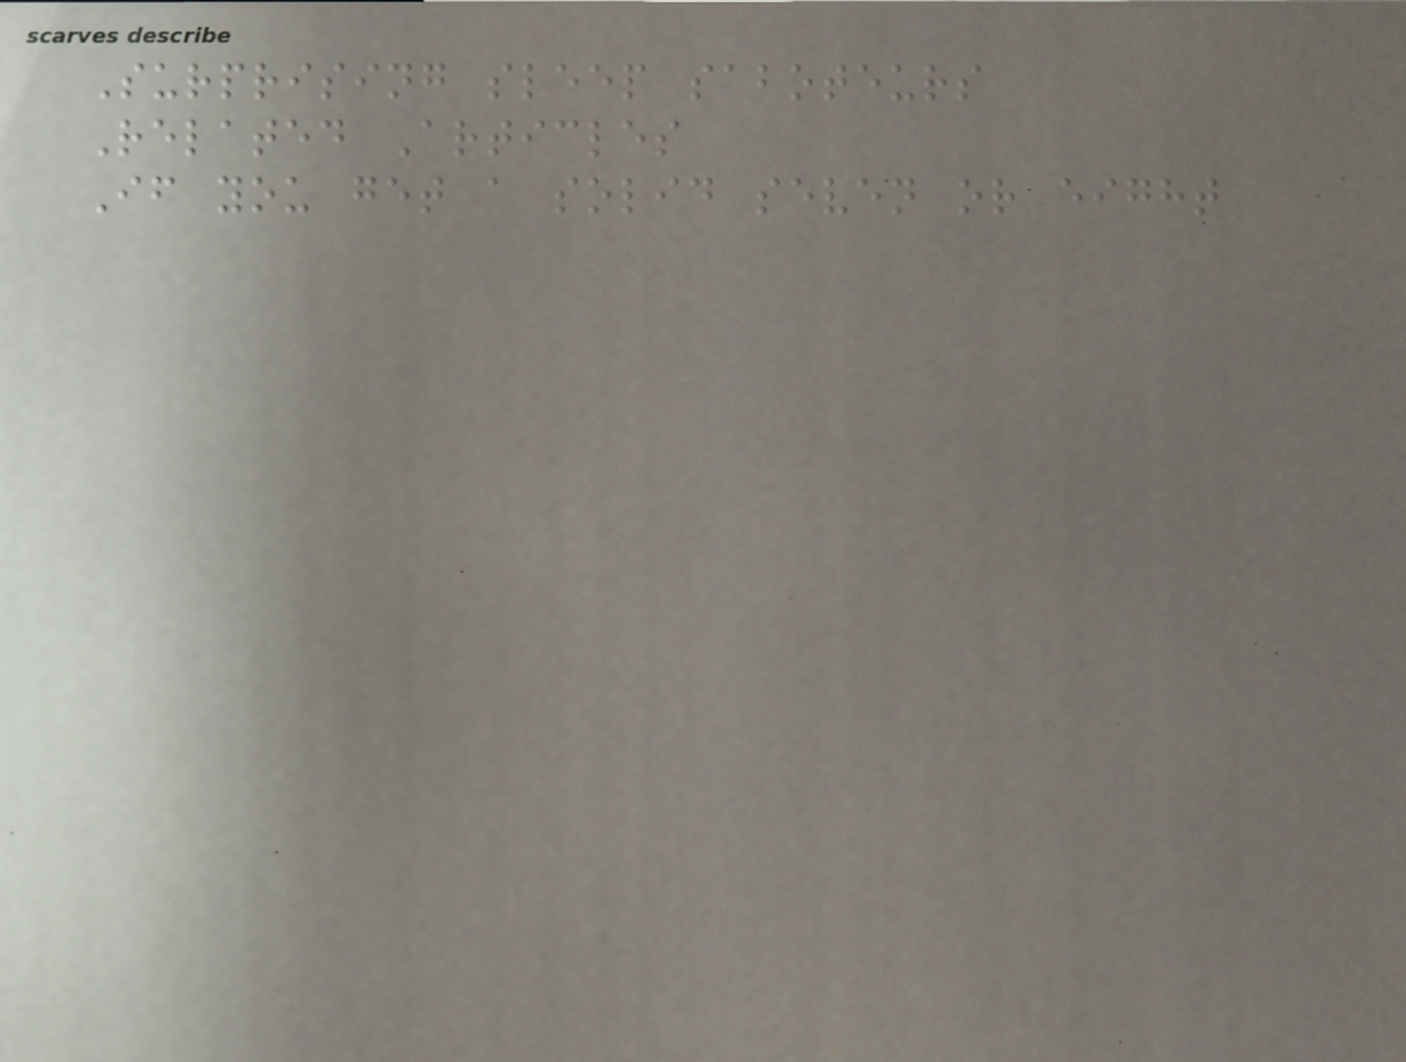Surprising sleep saboteurs
Related Articles
If you get a solid seven or eight
